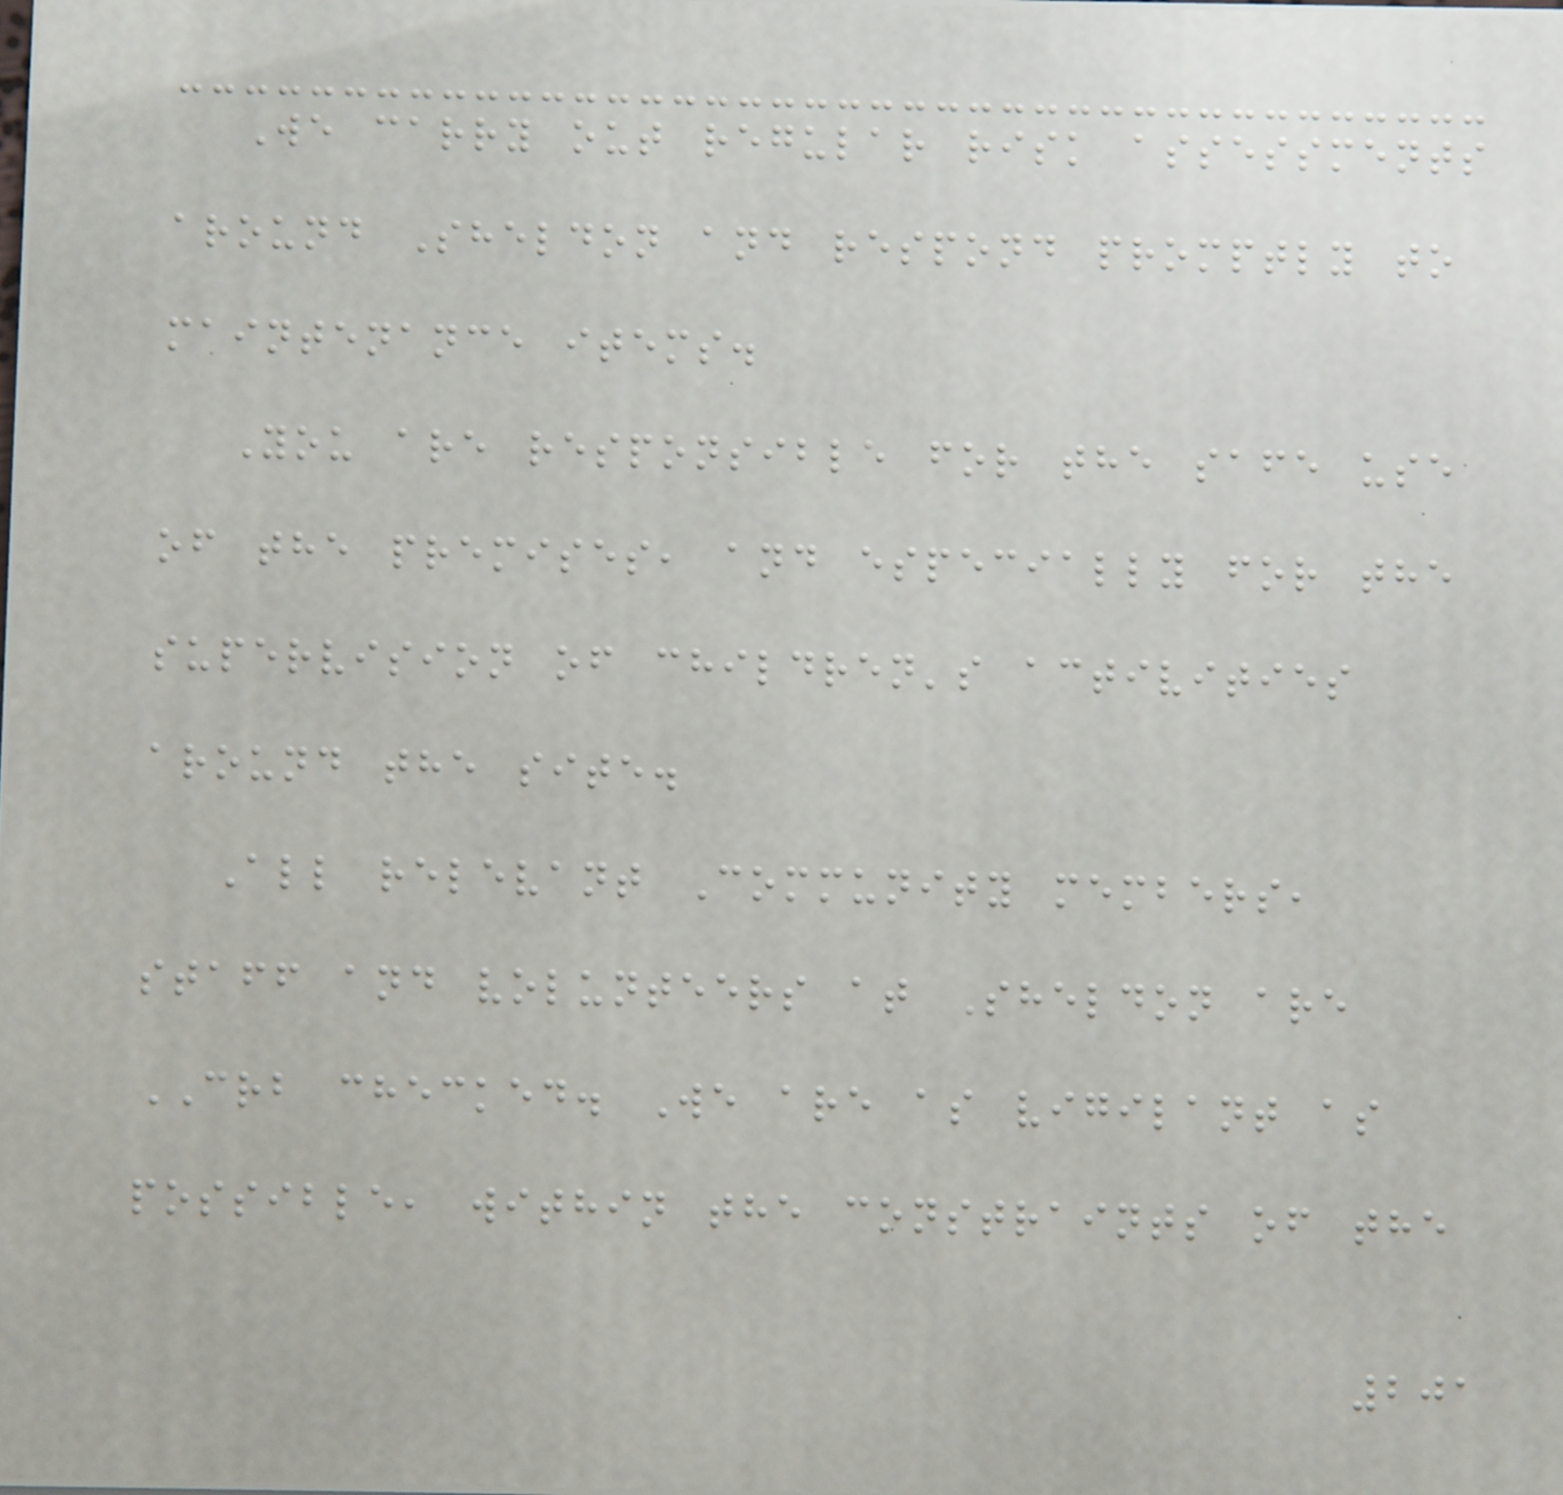We carry out regular risk assessments
around Sheldon and respond promptly to
maintenance items.
You are responsible for the safe use
of the premises, and especially for the
supervision of children's activities
around the site.
All relevant Community members,
staff and volunteers at Sheldon are
CRB checked. We are as vigilant as
possible, within the constraints of the
201
